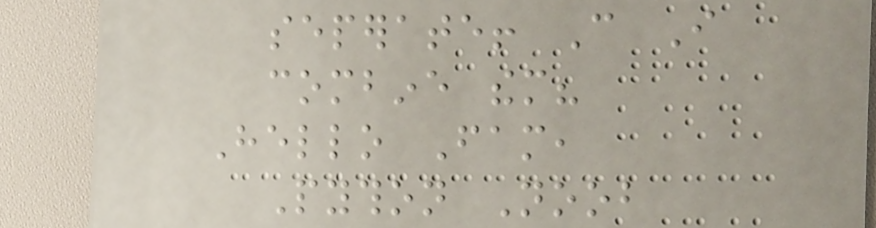seperate! Can I
combine them?
Hello Fam,
Python Noob
